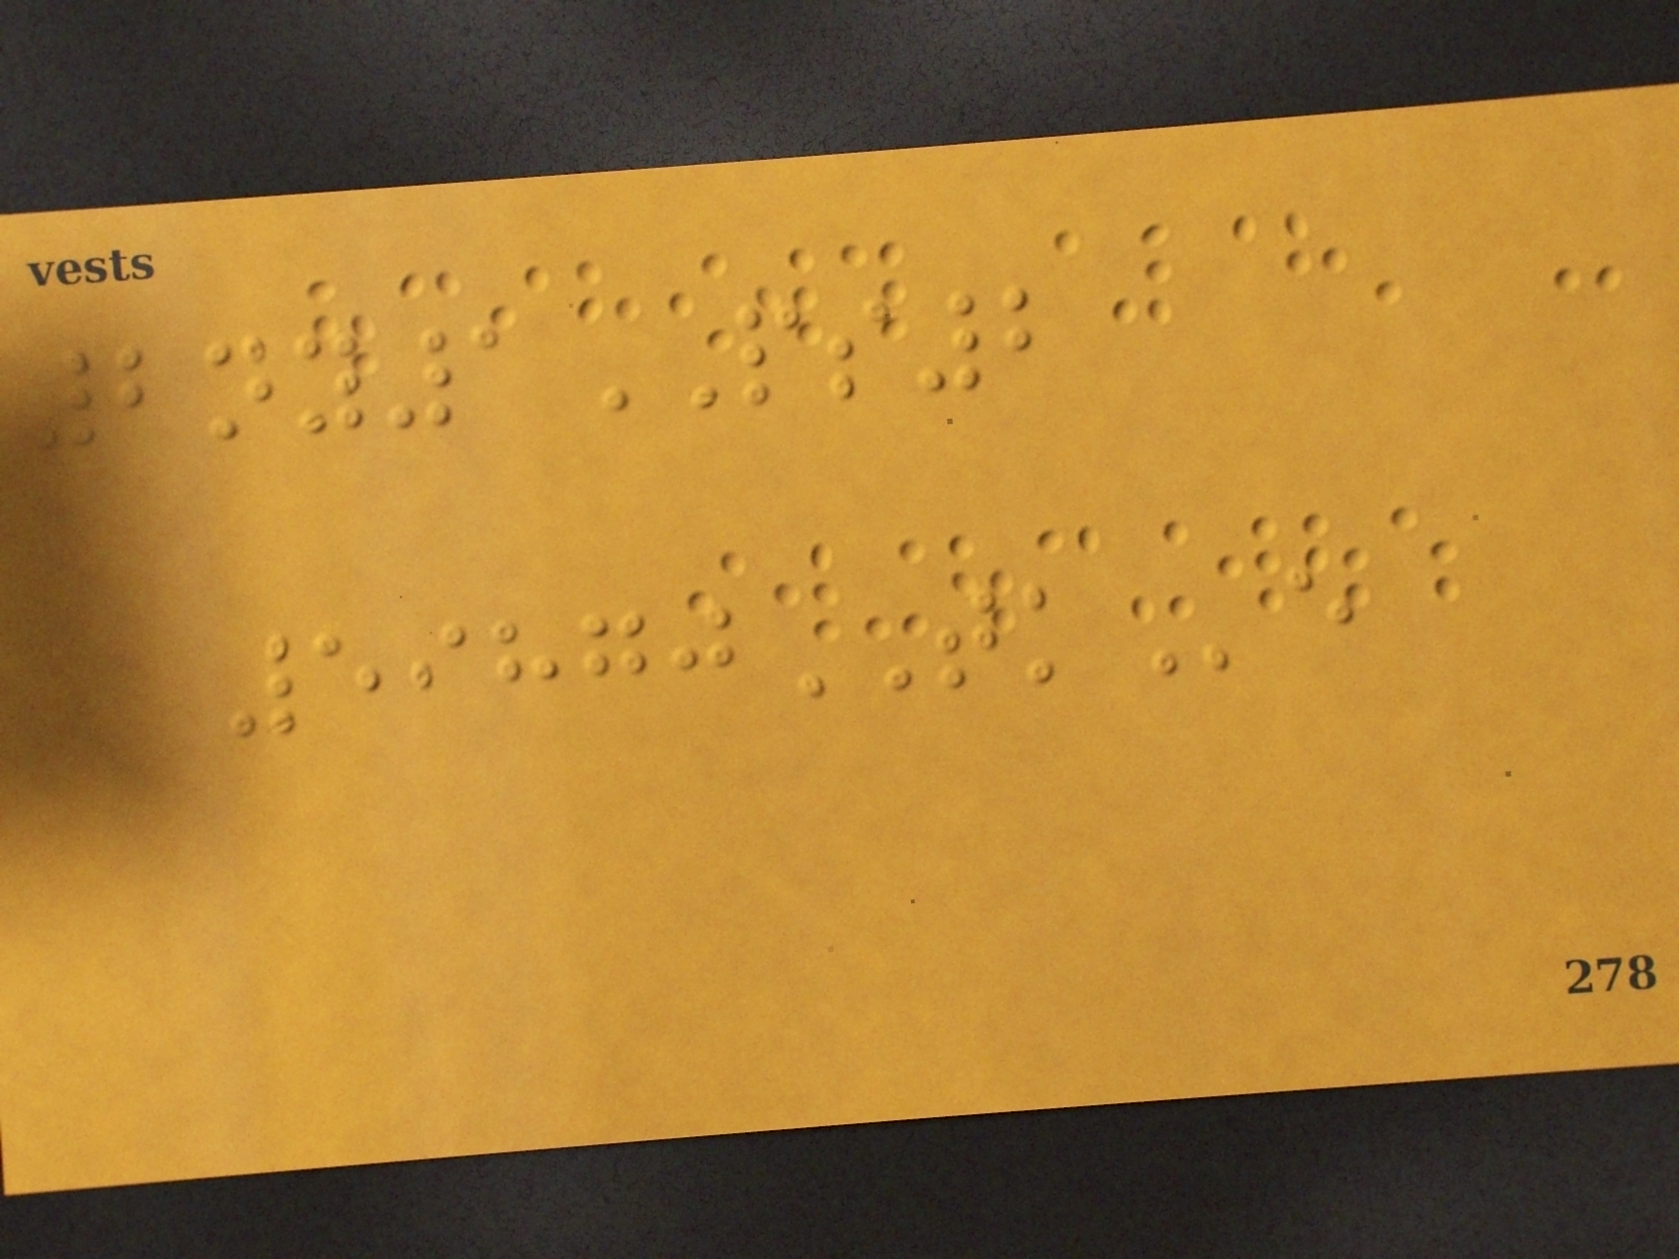2ny1PS2
59870TKe
